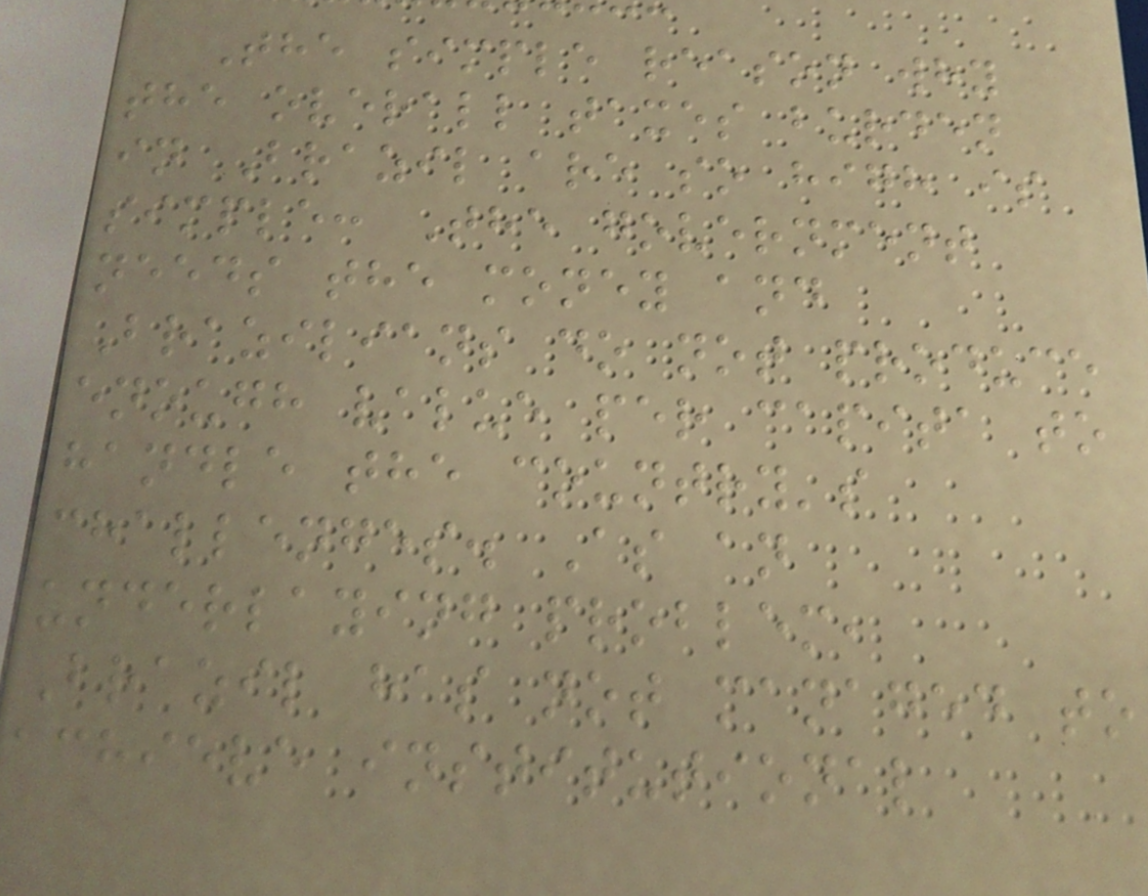The simple reason why
the overall taxes burden
in Brazil are so high is
simple: The government
needs the money and
Brazilians do not produce
enough value per capita to
handle the country's
challenges. As an
underlaying problem,
Brazil has not managed to
achieve institutional
